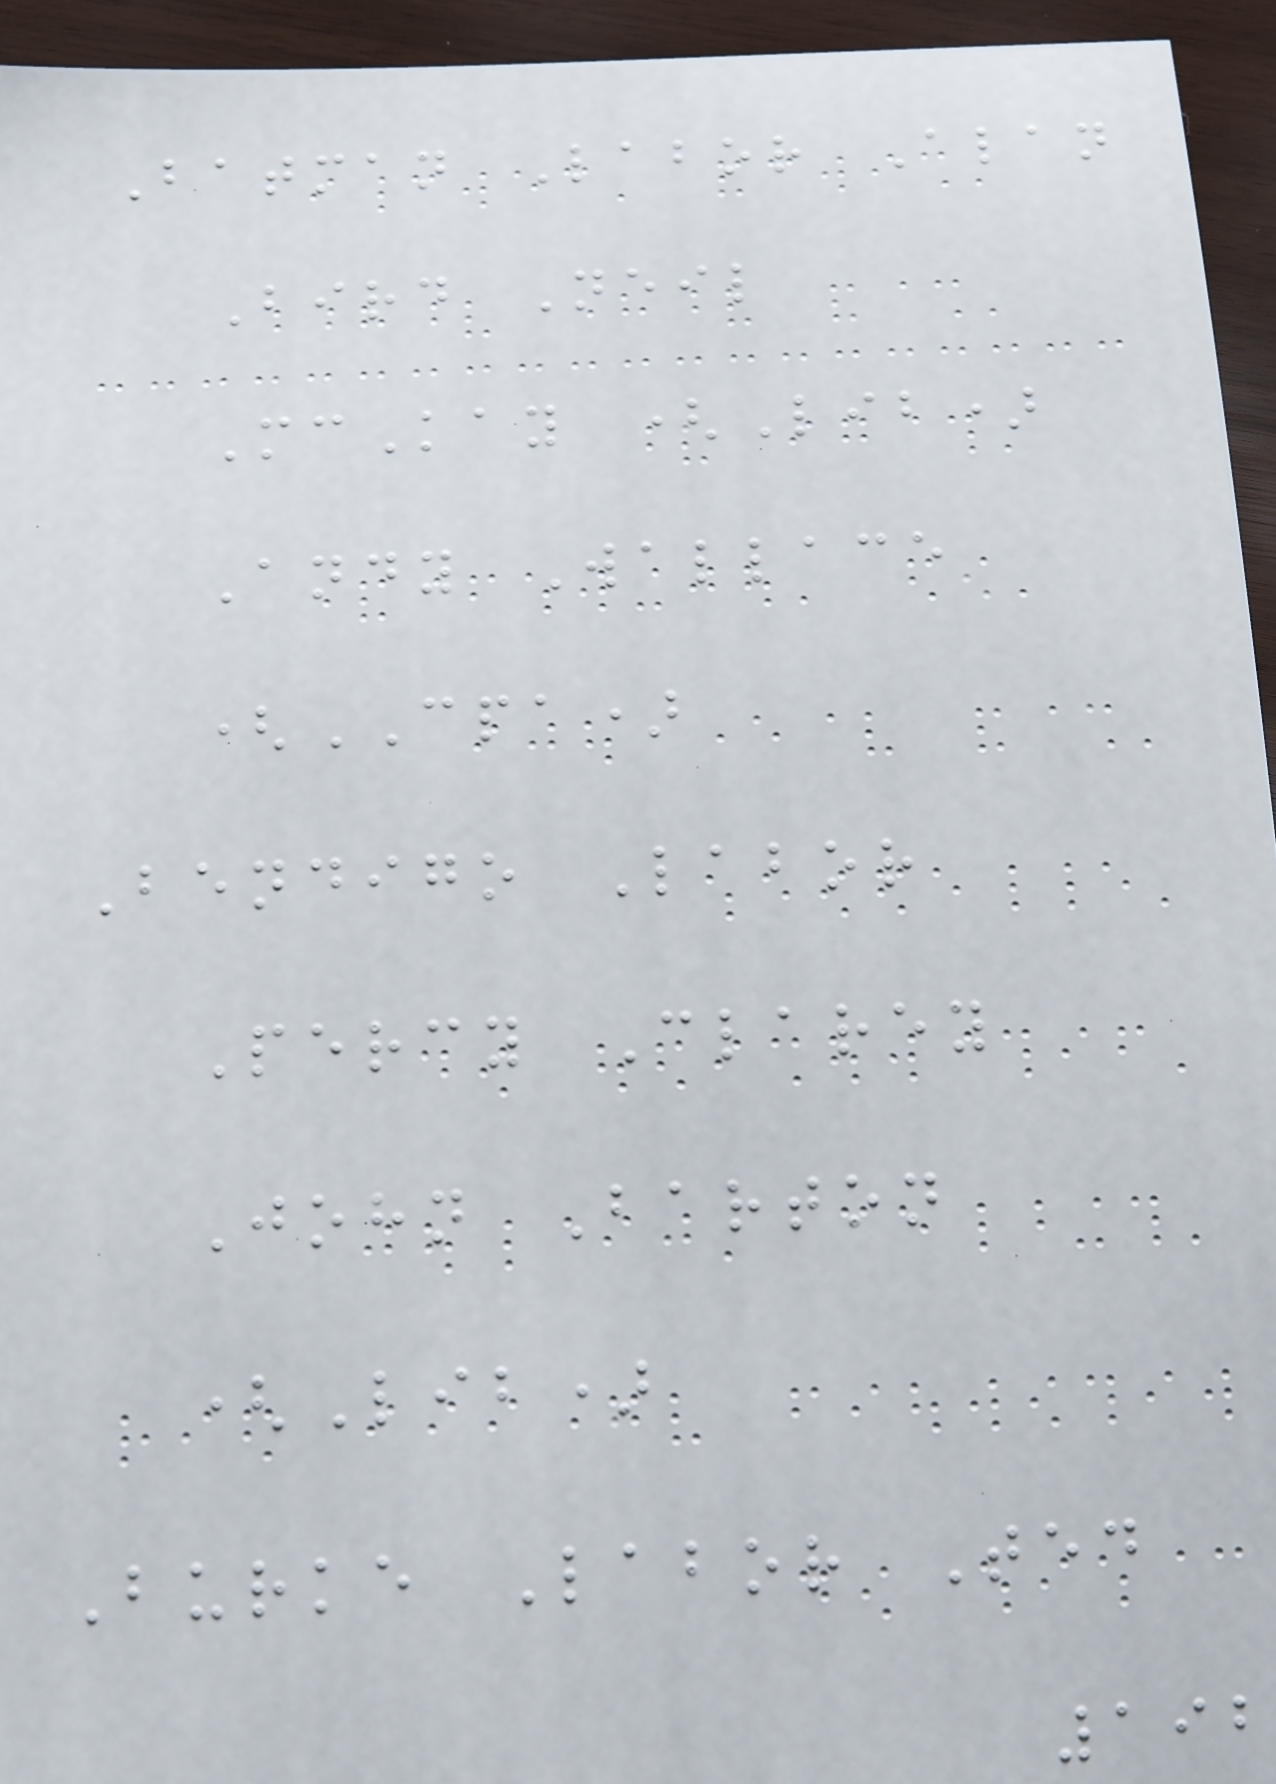Batman Labor Alan
Bird Neil
McKay (Lib)
Andy Wallace
(CPA)
Bendigo Labor
Percy Clarey
John Barton
(Lib)
Burke Labor Ted
192
